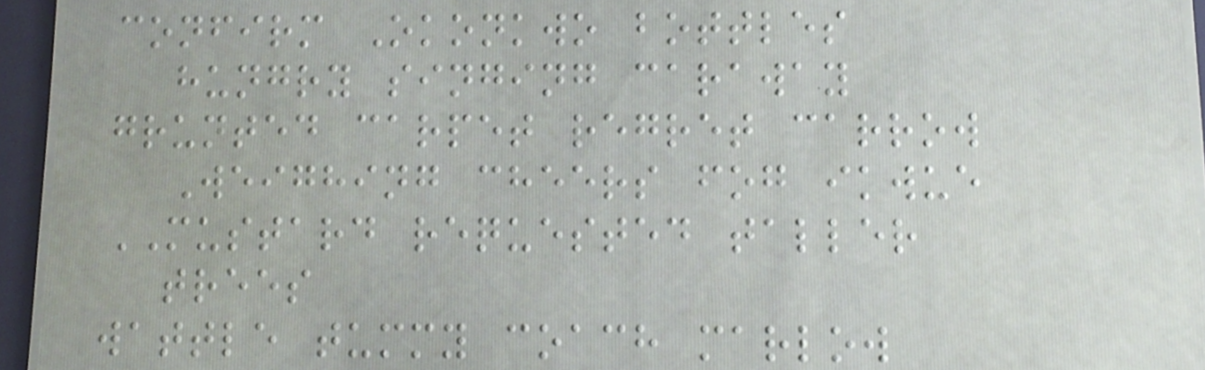confirm Okonkwo bottles
hungry singing caraway
grunted carpet regret carrow
Weighing cheers fog ikwue
MUSTARD requested taller
trees
wattle tummy coach marlow
